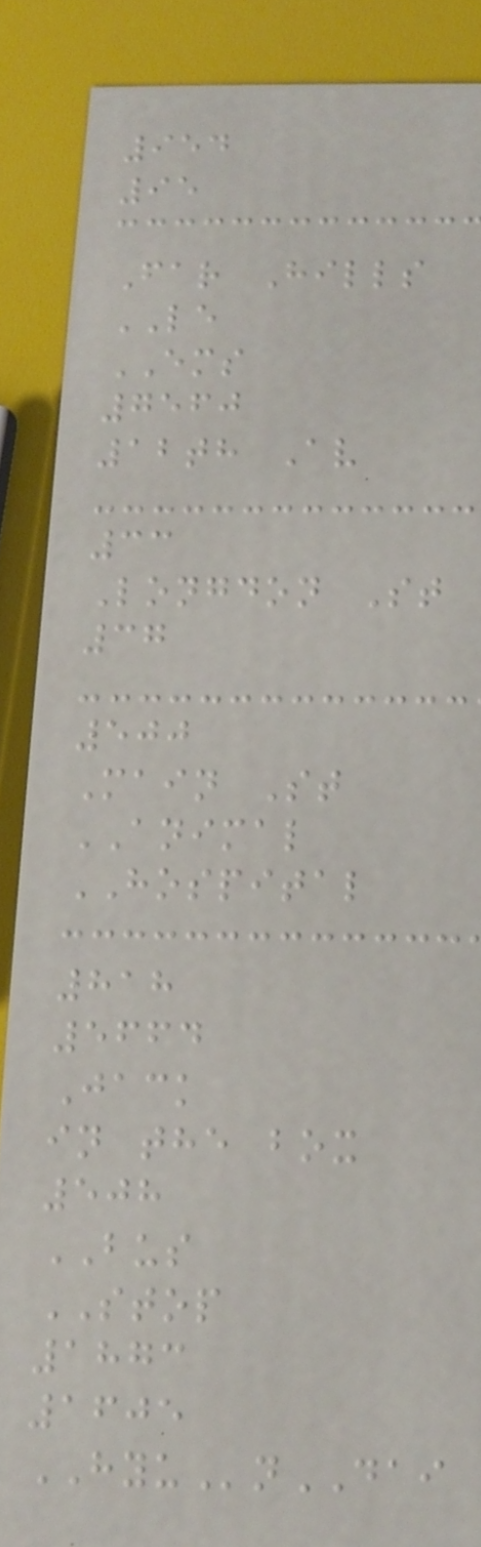954
95
Far Hills
LE
EMS
7560
12th Av
33
Longdon St
37
500
Main St
ANIMAL
HOSPITAL
818
5664
Jack
in the box
508
BUS
STOP
1873
1605
HYUnDAI
